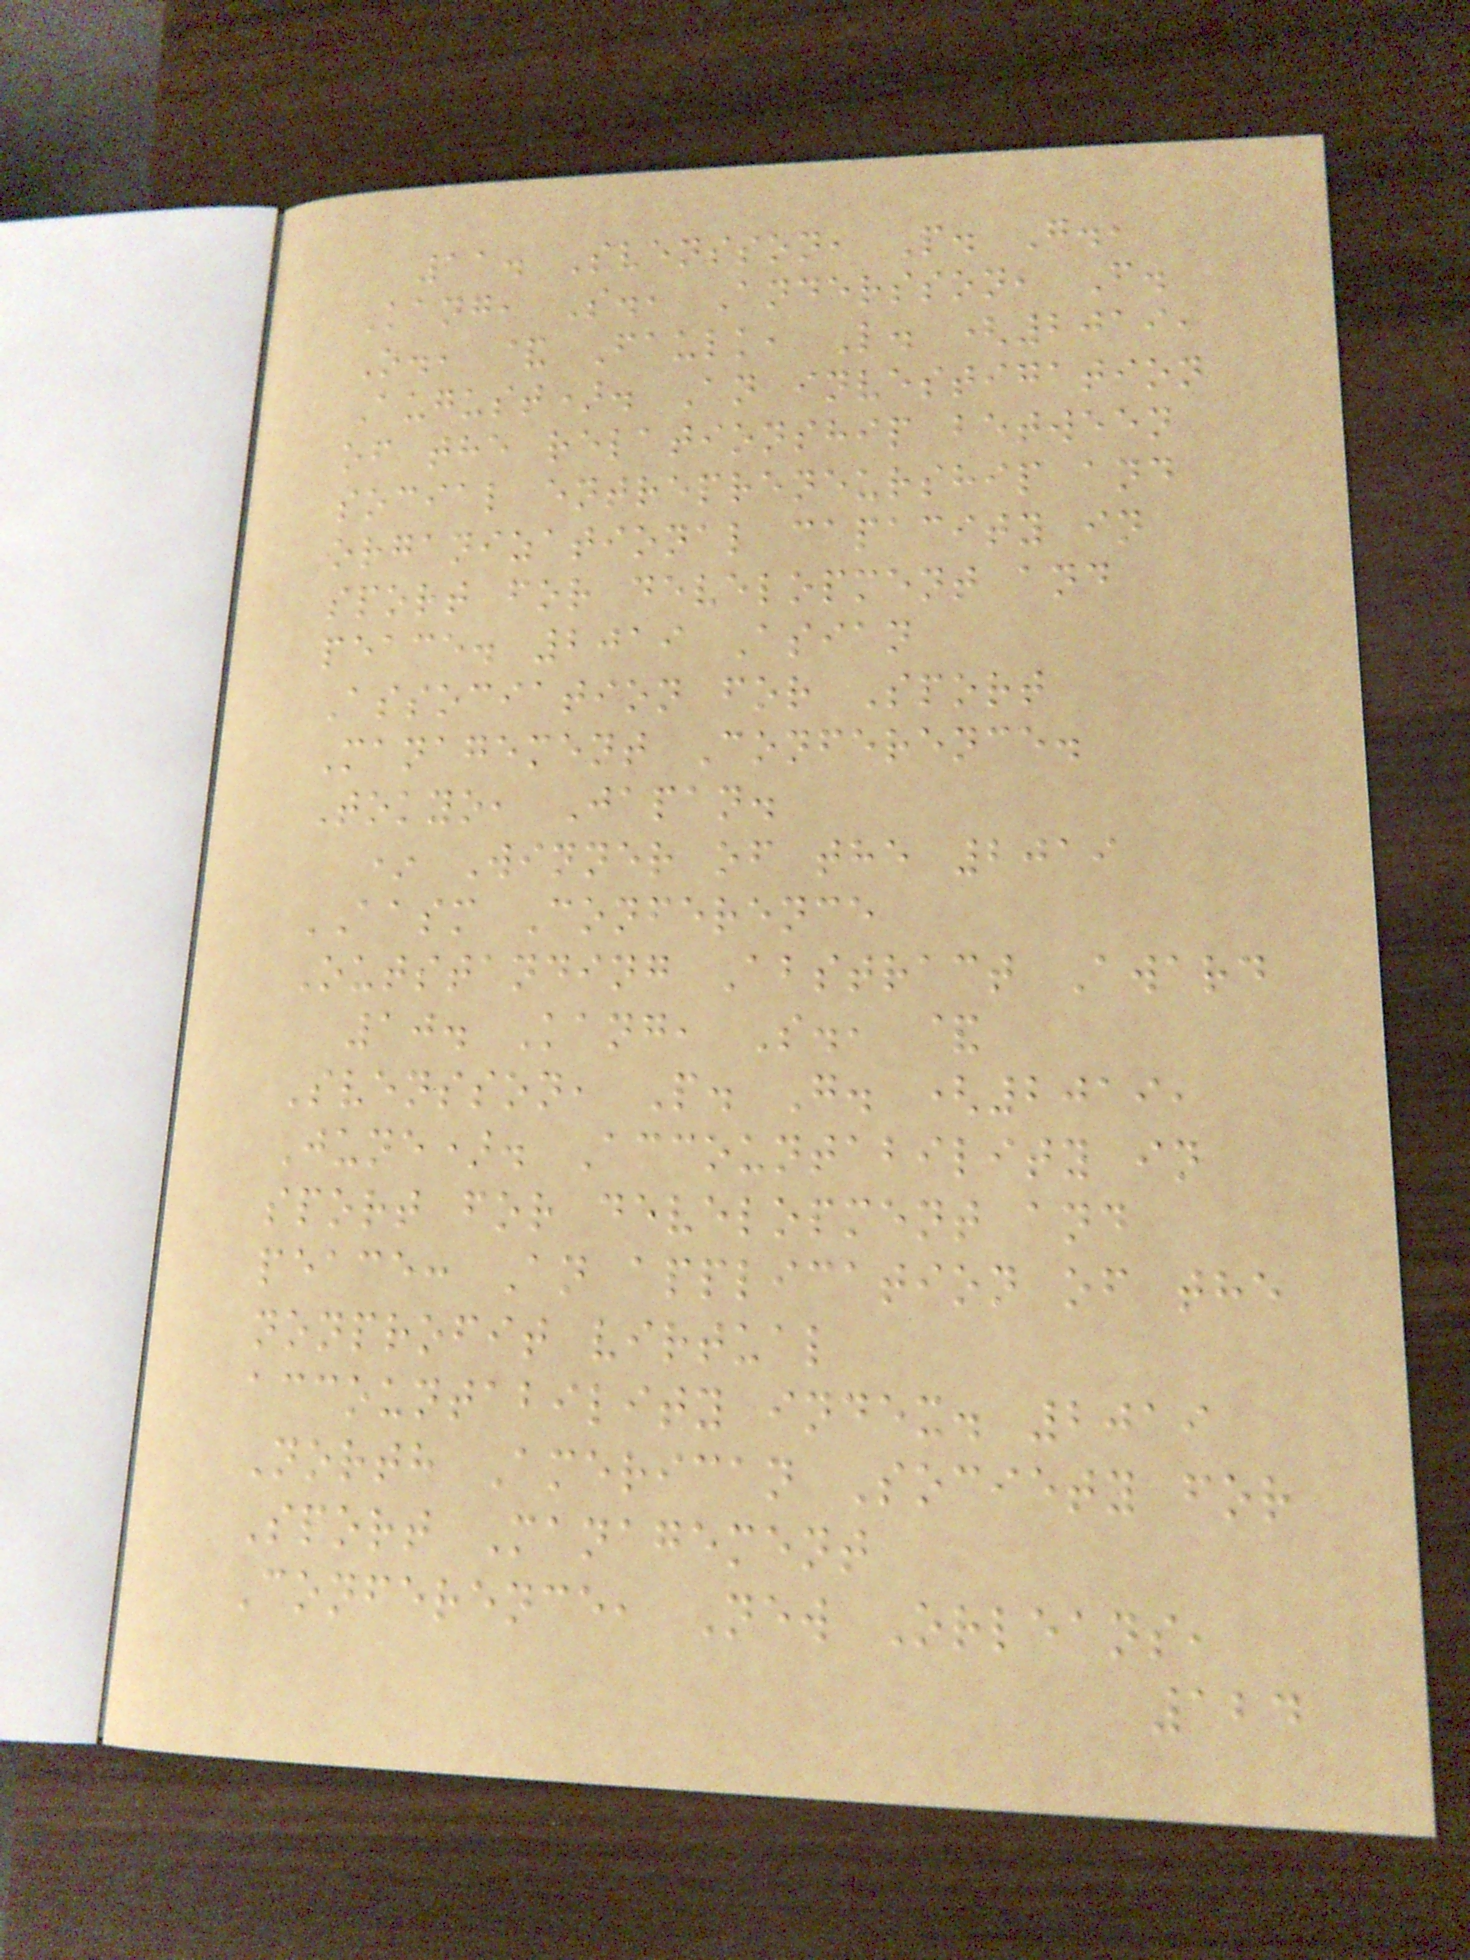11. Svensson, P. G.,
Kang, S., Andersson, F.
O., & Faulk, L. (2019,
August). An investigation
of the relationship between
social entrepreneurship and
organizational capacity in
sport for development and
peace. 2019 Asian
Association for Sport
Management Conference.
Tokyo, Japan.
* Winner of the 2019
AASM Conference
Outstanding Abstract Award
10. Kang, S., &
Svensson, P. G. (2019,
June). Accountability in
sport for development and
peace: An application of the
nonprofit virtual
accountability index. 2019
North American Society for
Sport Management
Conference, New Orleans,
124
